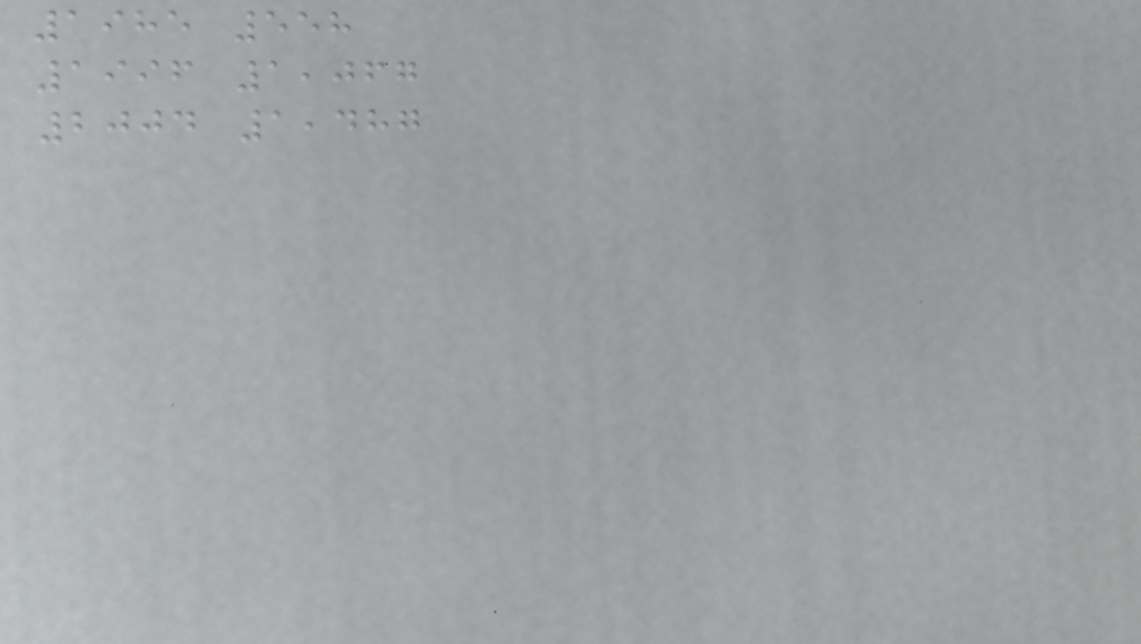1985 558
1996 1,067
2004 1,487
